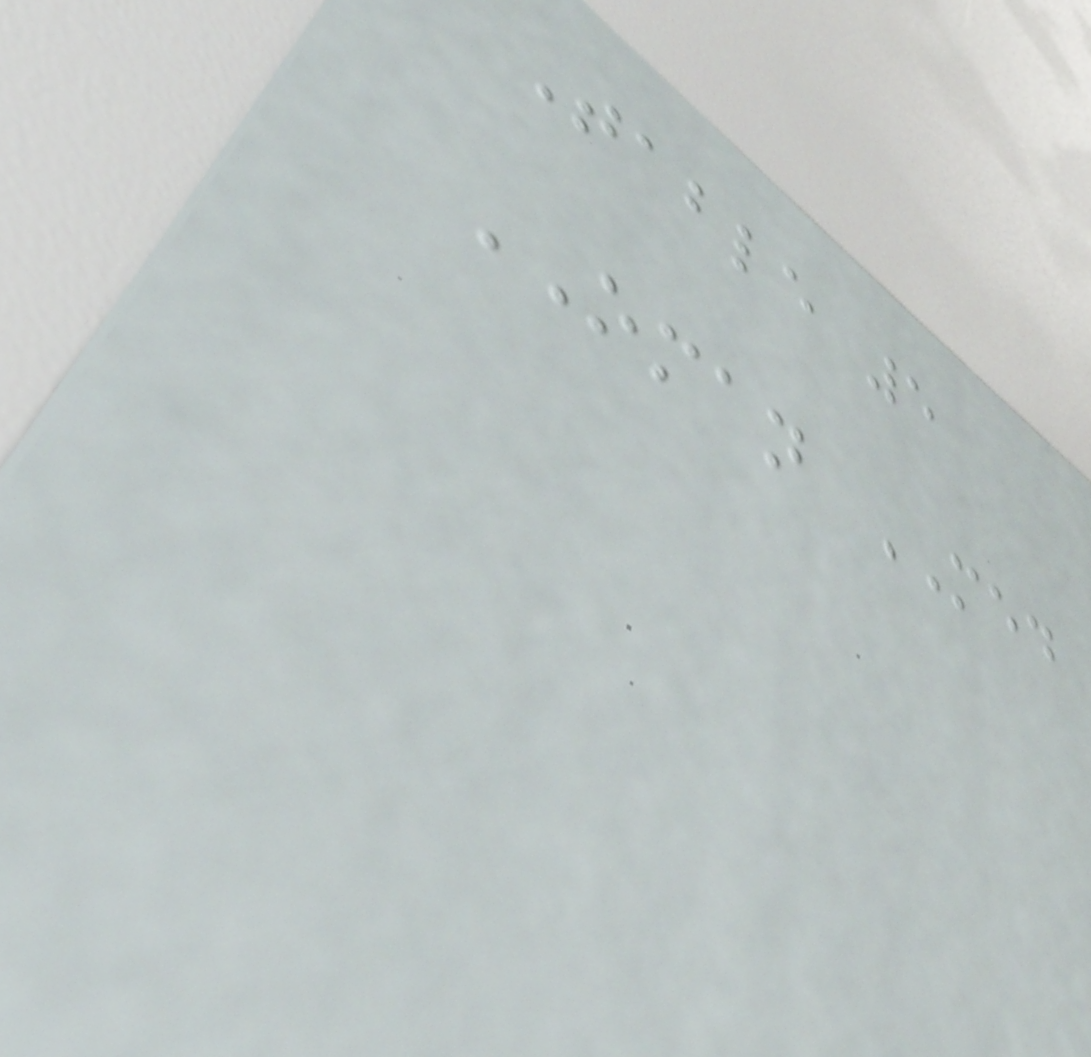Table 5
OMAN MED
